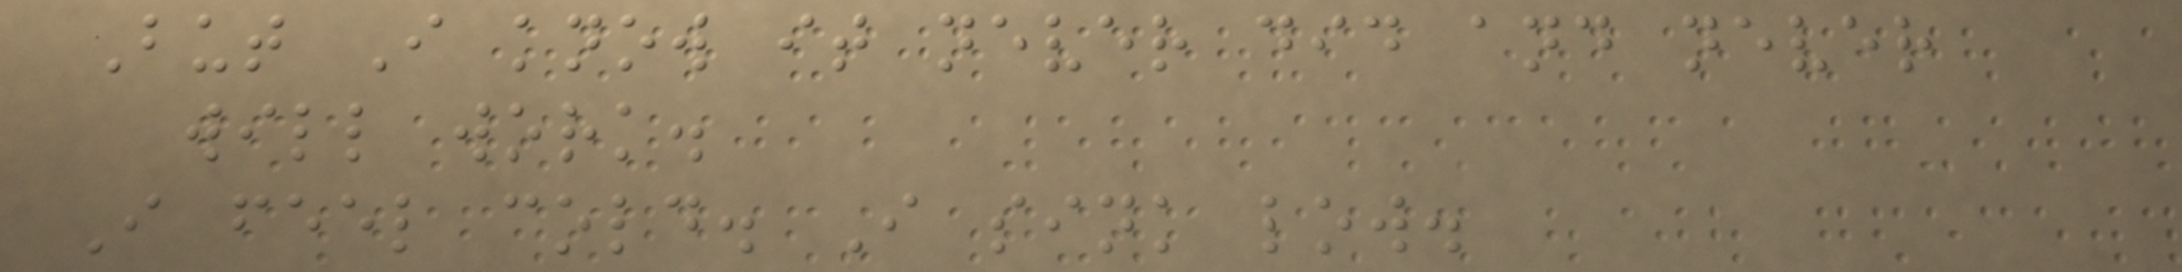But I know it never did and never
will work.
I feel cold. I sink low.
